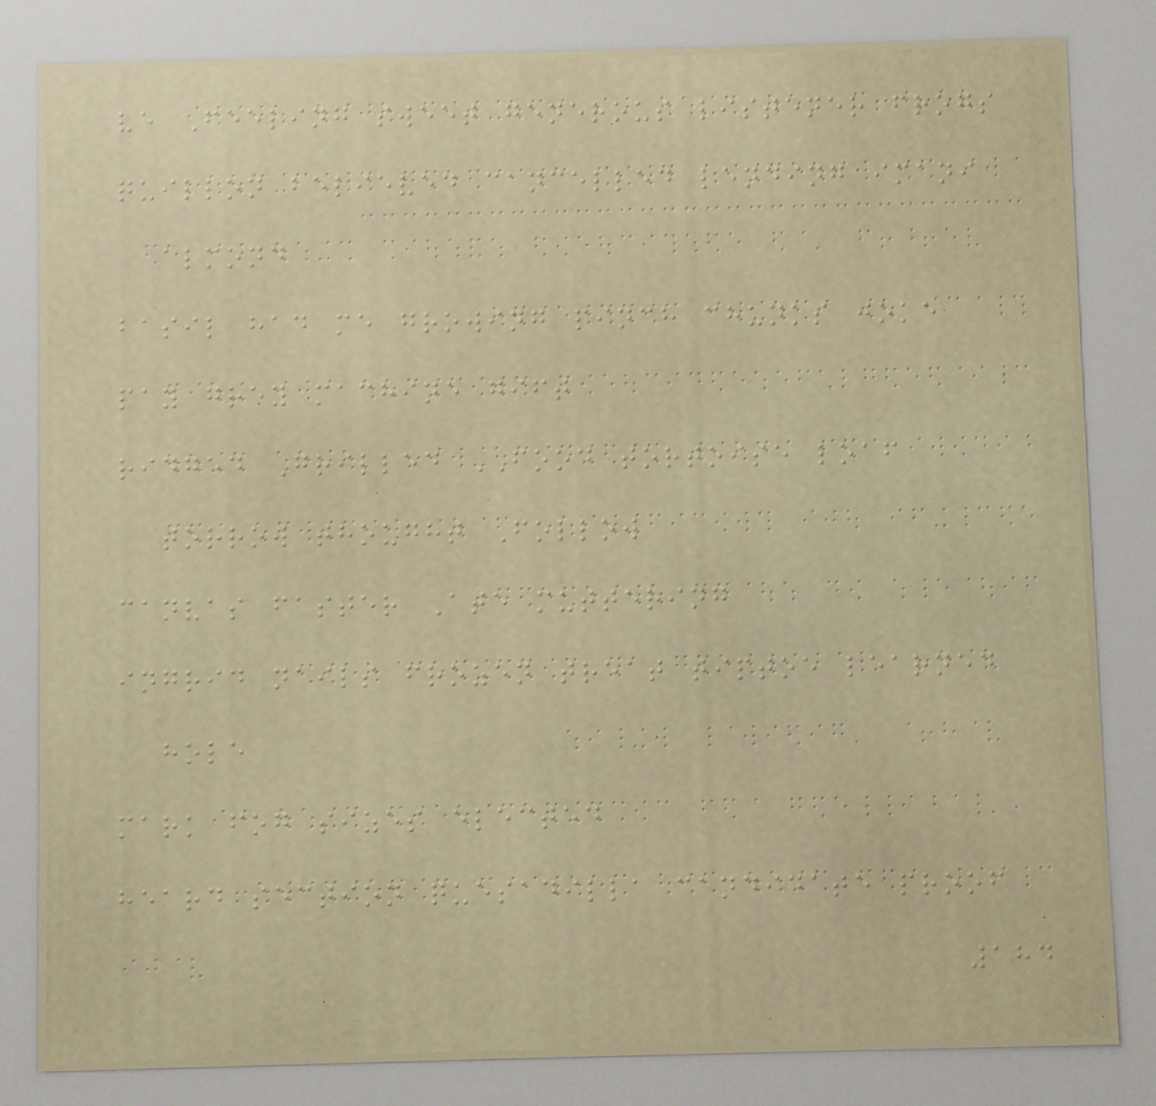ve Feeling sweet generous listener frogs
quillon believed cancelled lending imani
almond
basil had me growing pinch chunks joke
pay grey machine gift
ridged Grilled FOOD tortoise loaf
torrow thought Follow
canvas faster Ate muttering
ingrid nails frozen treat tiptoe learned
hole
mark fog sizes elected
heard section quesadilla candidate proof
184
